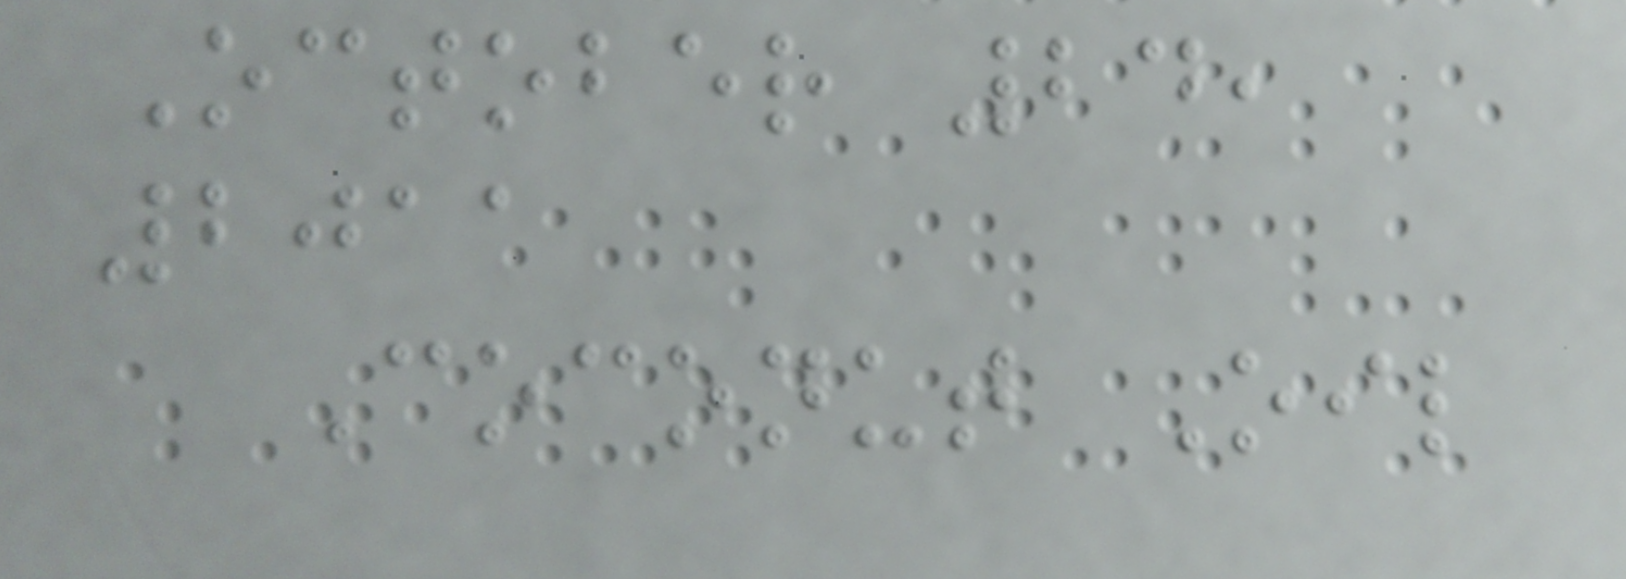October 24,
2011
Coconut Oil
